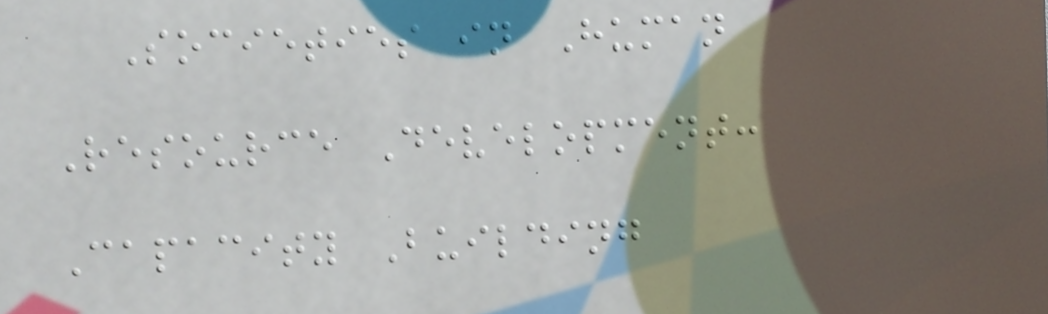Societies in Human
Resource Development:
Capacity Building
